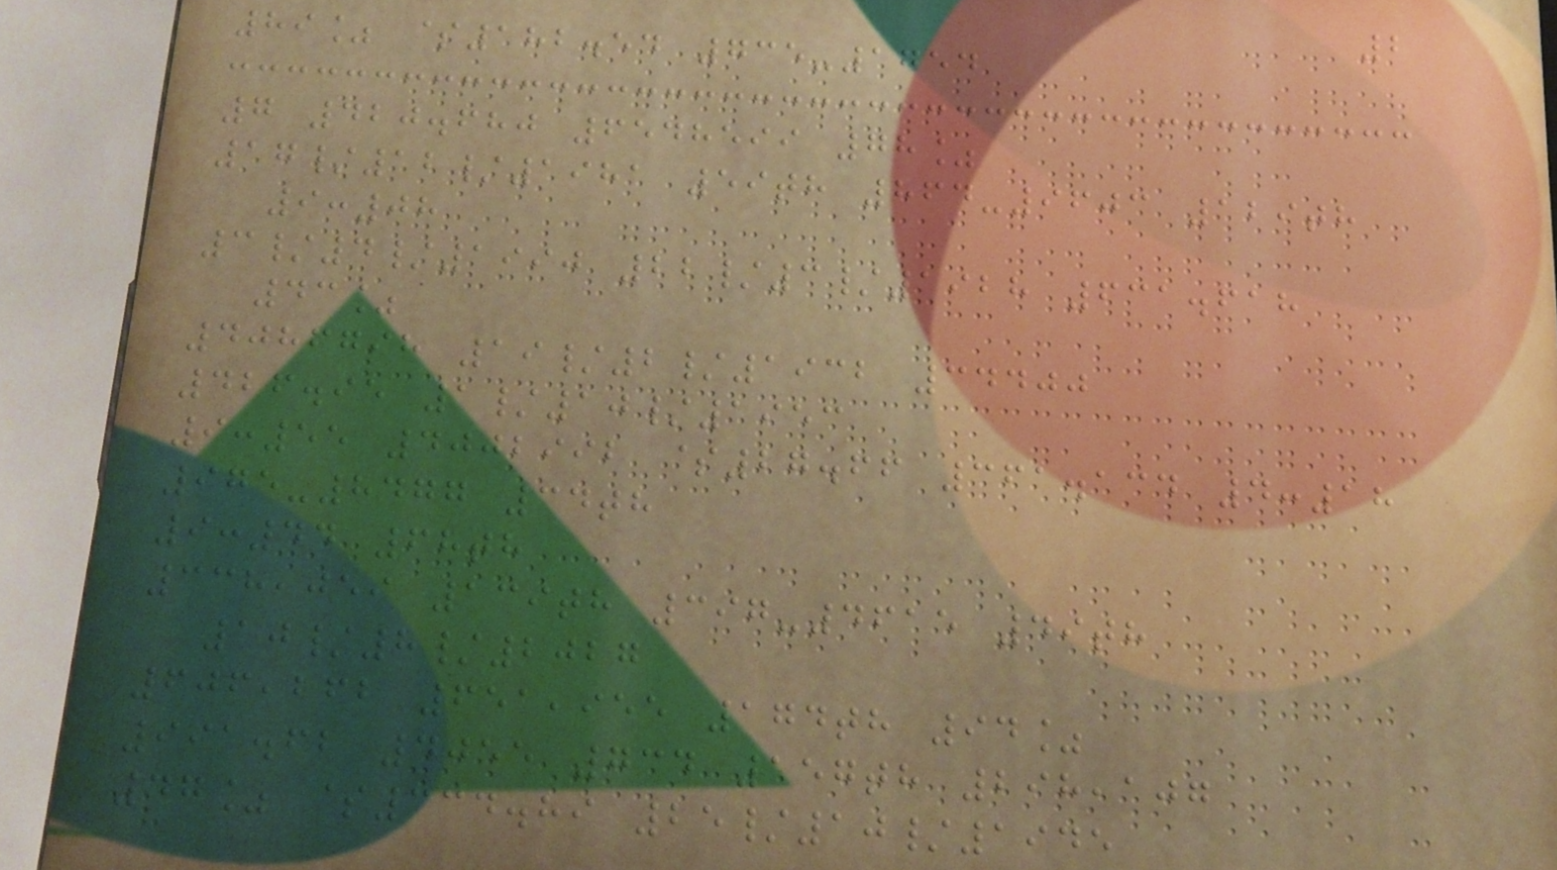2
89% $182.54 735-1754
7 420.680 6548599 78%
17/12/1981 59th 864-9603 129th
9:08
3/4/1990 22/3/1928 631.618
43%
4086798 19/2/1932 34400
426.95 1/10/1953
9:55 4002992 $27.66 361.134 4:18
975-8477 34th
9:44 68th
338,059 139th 397-4615 49th
10/8/2027
606,262 651,955 174th 94%
991.62 4055 734 157th 298,107
47% $334.89 25/10/1945
